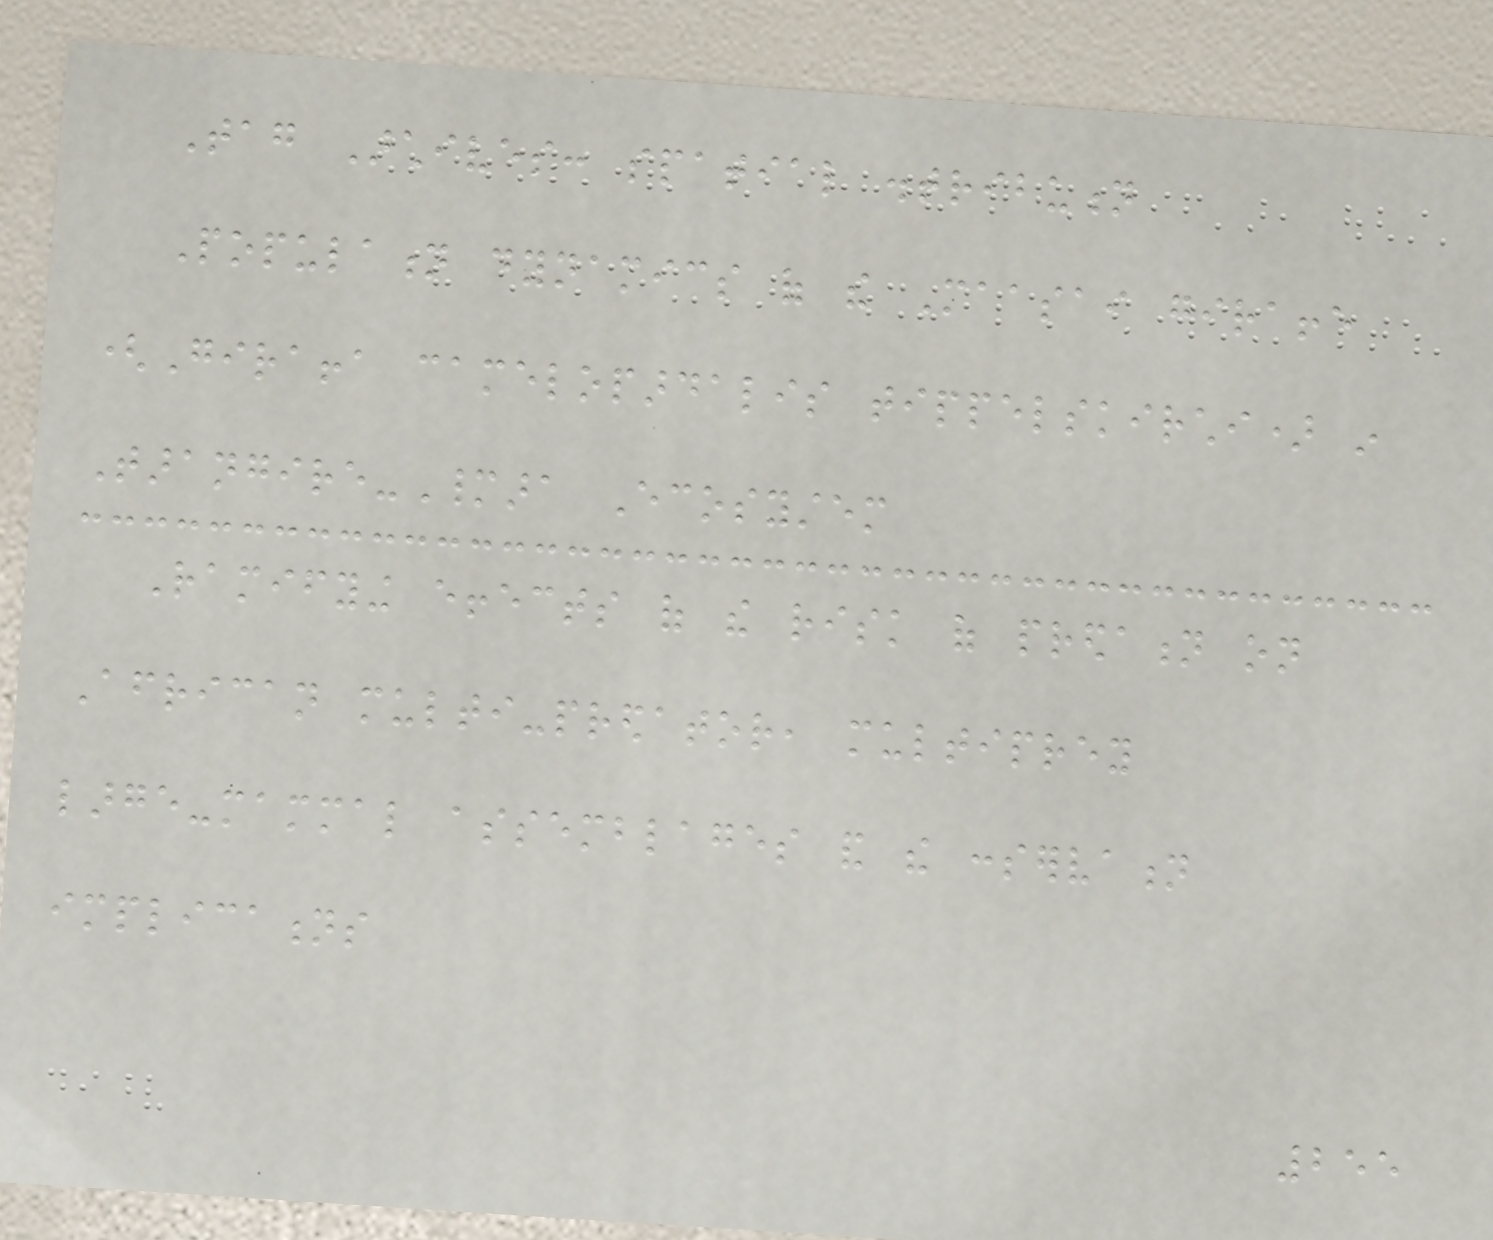Tag Archives: spatial distribution
Population dynamics of the Maasai giraffe
(Giraffa camelopardalis tippelskirchi) in
Tarangire-Manyara Ecosystem
Ramifying effects of the risk of predation on
African multi-predator, multiprey
large-mammal assemblages and the conservation
implications
255
